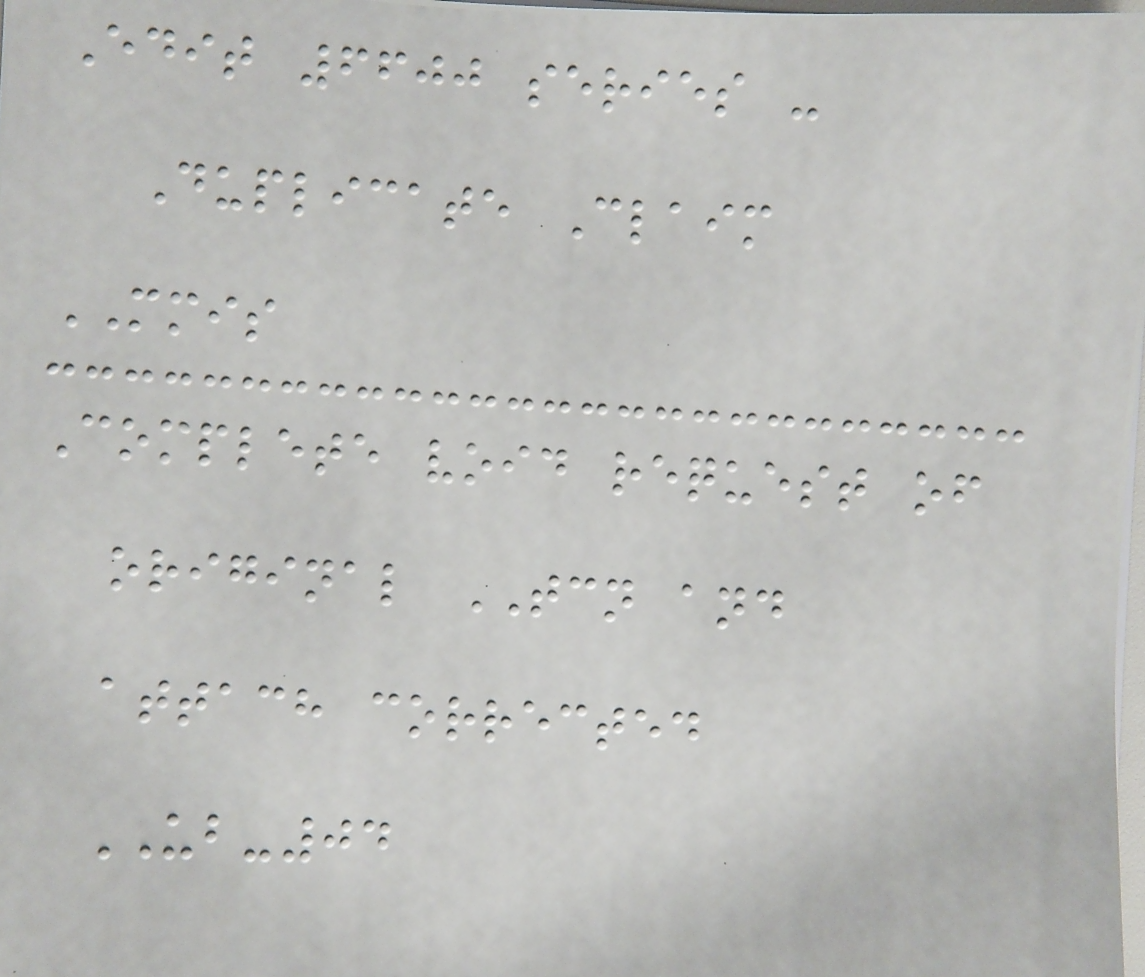Edit 6600 series -
Duplicate Claim
MMIS
Complete void request of
original TCN and
attach corrected
UB-04
